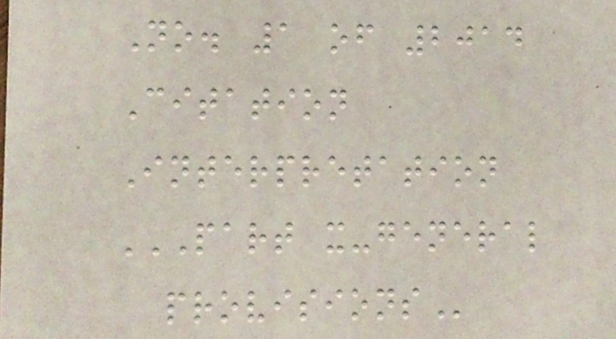No. 1 of 2014
Citation
Interpretation
PART X-GENERAL
PROVISIONS
